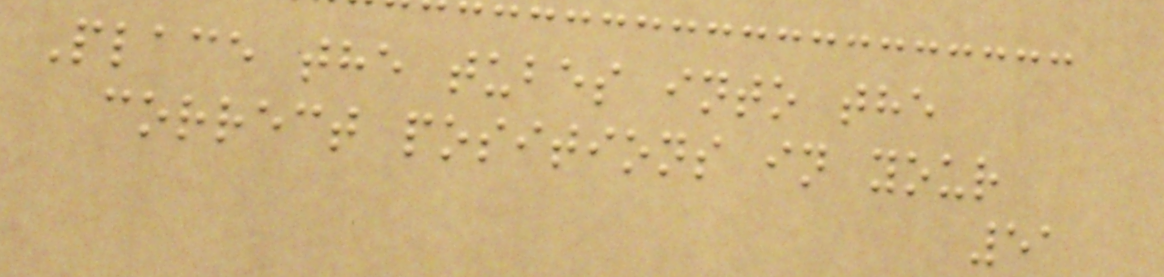Place the tubes into the
correct positions in your
51
